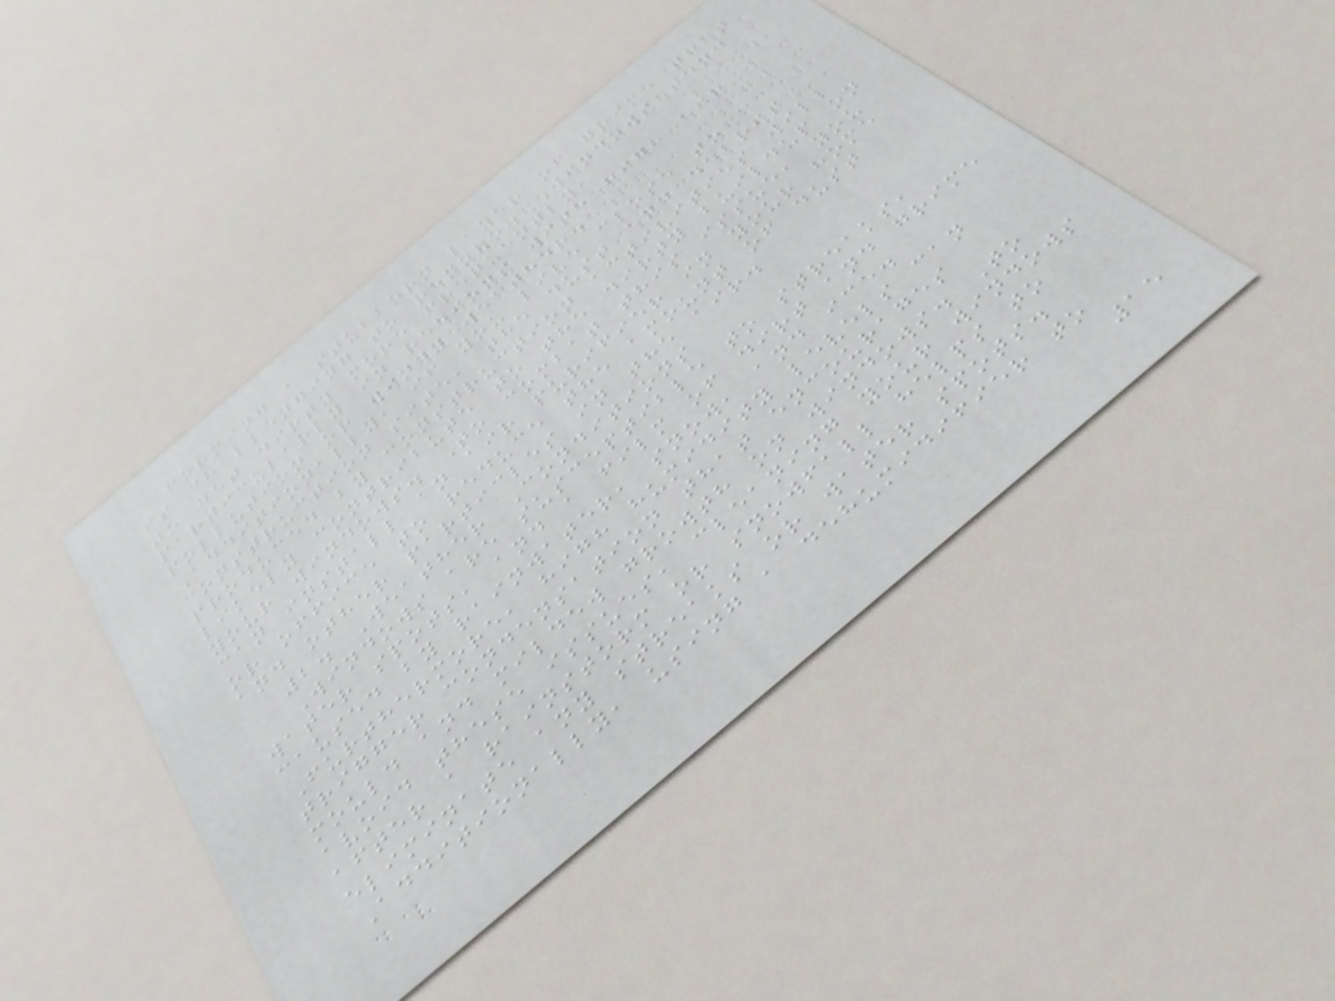forming a stubborn layer of grime that
is challenging to remove. Windows tend
to get dirty more frequently,
particularly in regions with high air
pollution or windy weather.
Additionally, if you live close to a
construction site, the dust and debris
produced by construction activities will
likely contribute to the dirty buildup on
your windows. To combat this issue, you
can install an air purifier in your home
or office to reduce the amount of dust
and other particles in the air.
2. Weather Conditions
Windows are susceptible to streaks,
water spots, and a film of dirt and grime
caused by rainwater, snow, and ice.
Furthermore, high humidity levels can
trigger condensation that encourages
mould and mildew growth on windows. To
avoid these issues, cleaning your windows
after a rainstorm or snowfall helps to
eliminate any streaks or water spots.
Additionally, using a dehumidifier to
15
